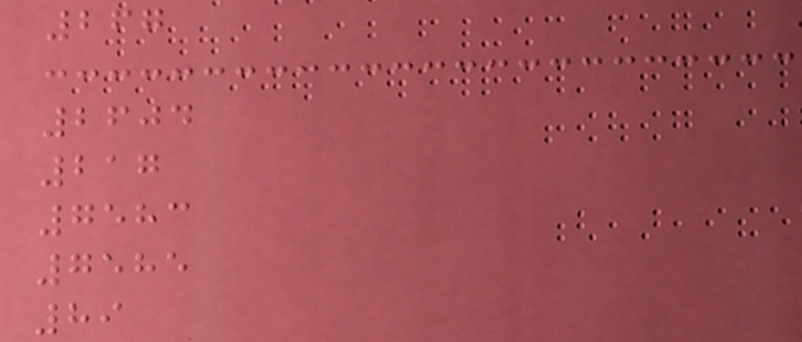267
2604
217
7583
7585
89
